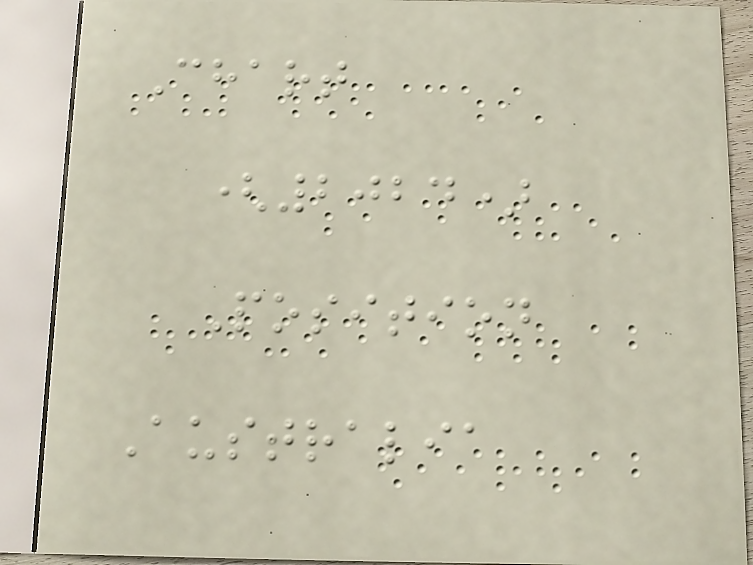Chart
(2024)
Position
Australia
